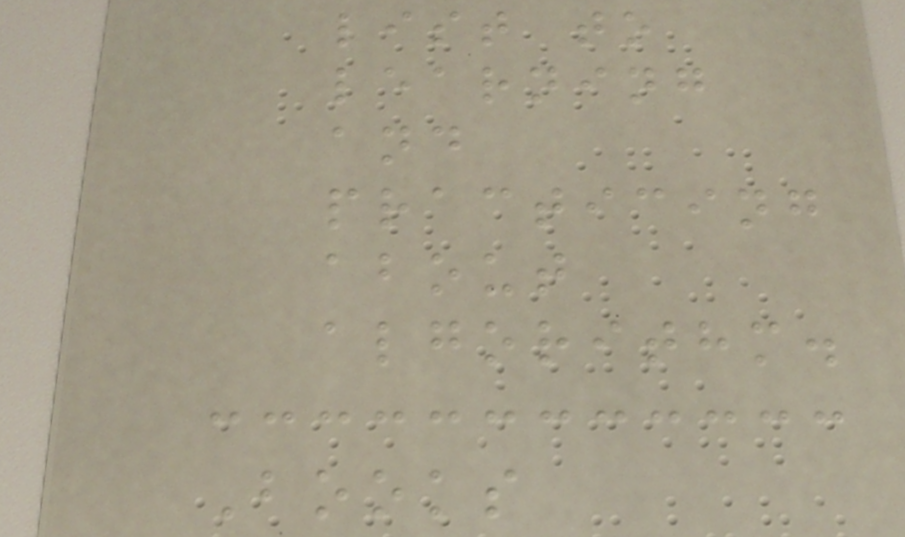list to
learning
and
practicing
about
algorithm.
Books
